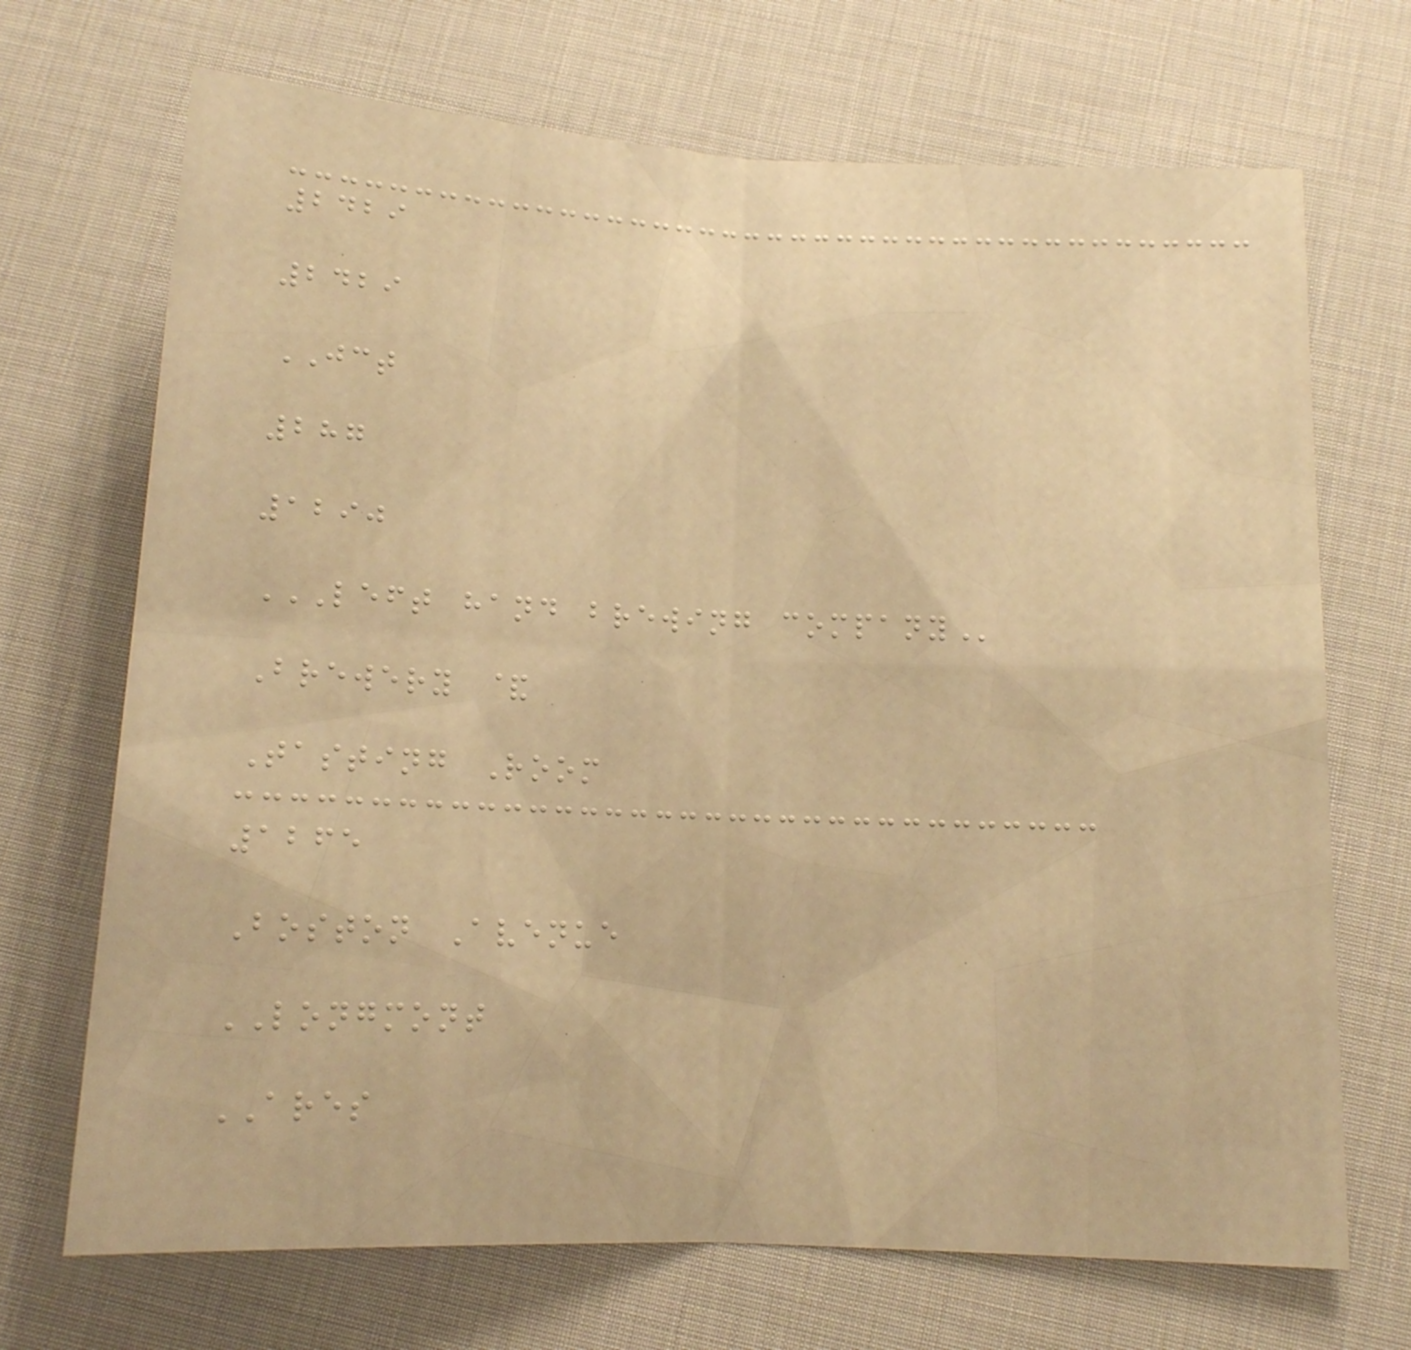2429
2429
JCT
287
1290
LEFT HAND BREWING COMPANY
Brewery &
Tasting Room
1265
Boston Avenue
LONGMONT
ARES
